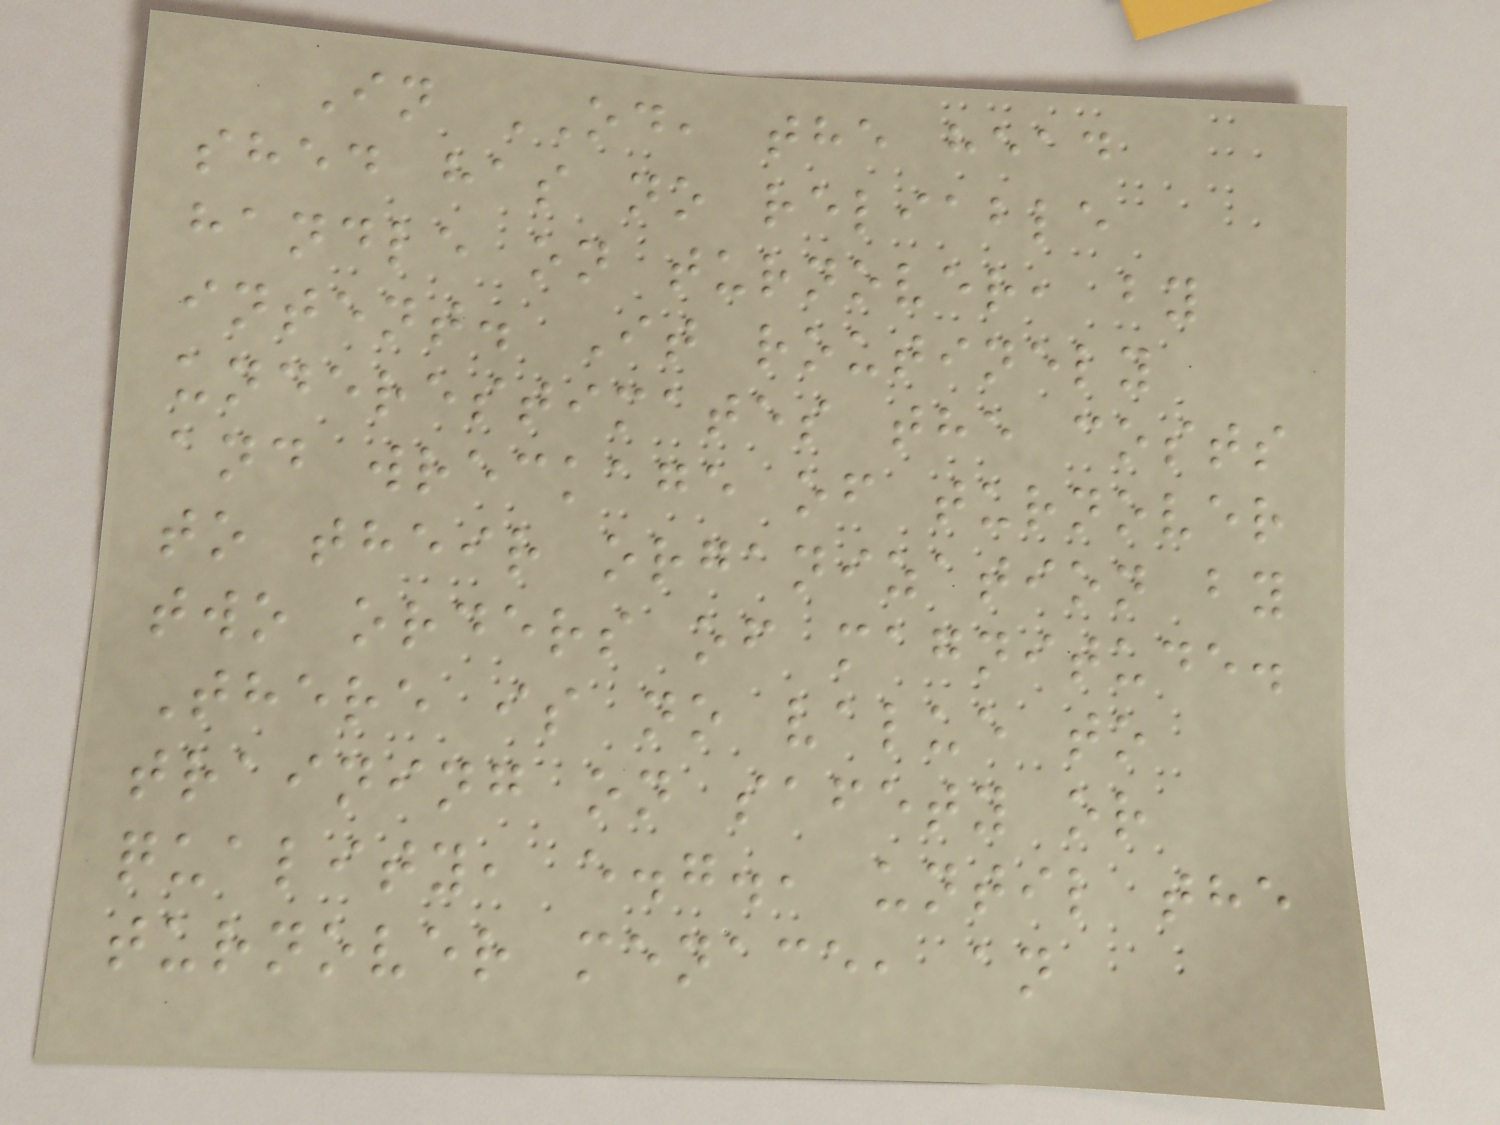In OD, the head
shed has no reliable
handle on turnover, by
intent. It routinely
underestimates the costs
and wreckage of turnover
to their organization by
two orders of magnitude.
There is no value to
training on safety or
quality, e.g., until the
turnover menace, an
